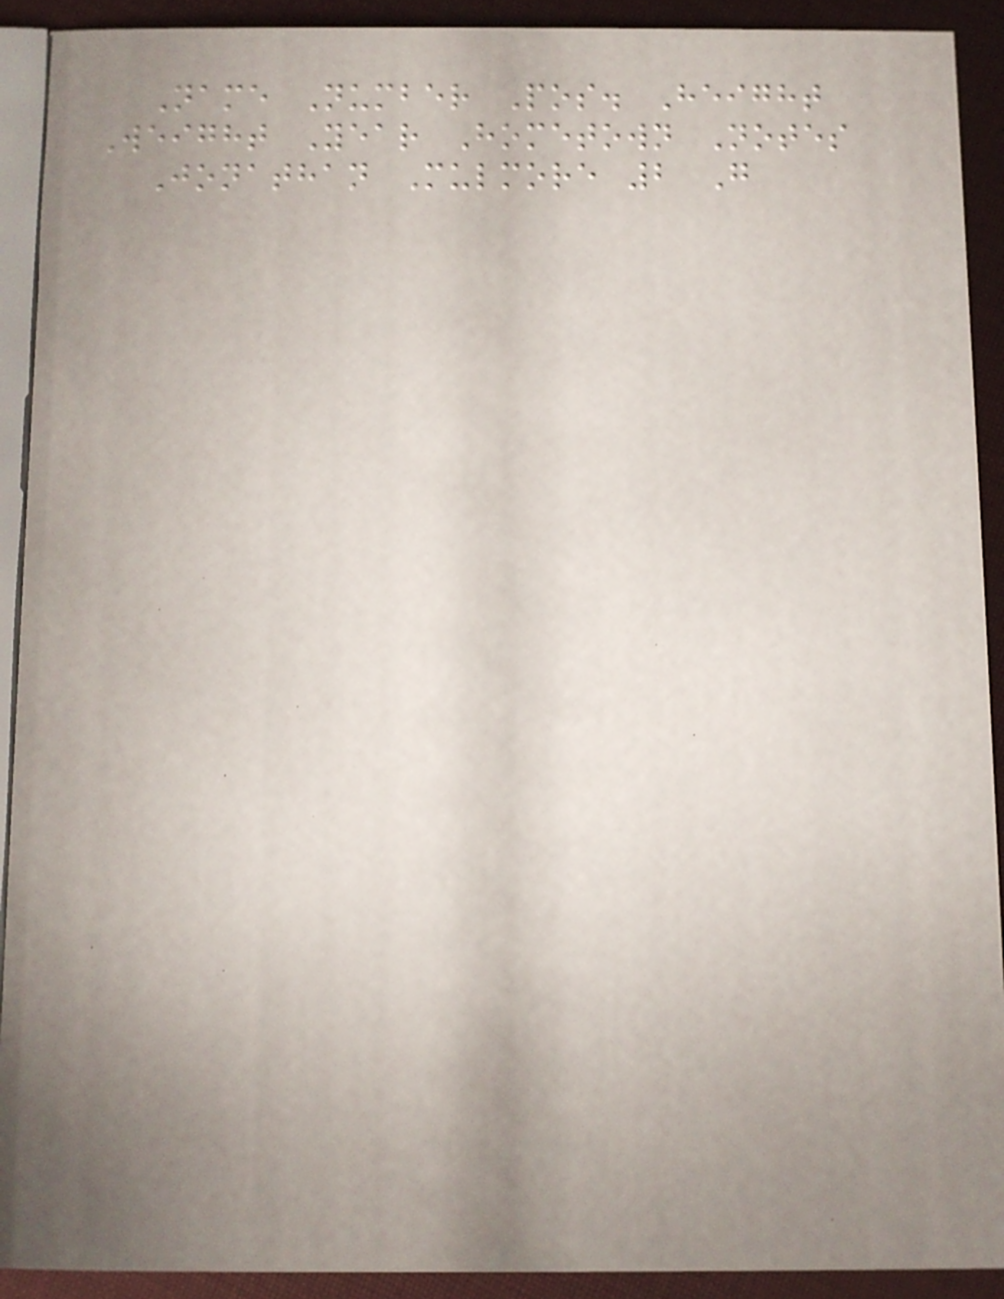Name Number Pos. Height
Weight Year Hometown Notes
Jonathan Mulmore 2 G
